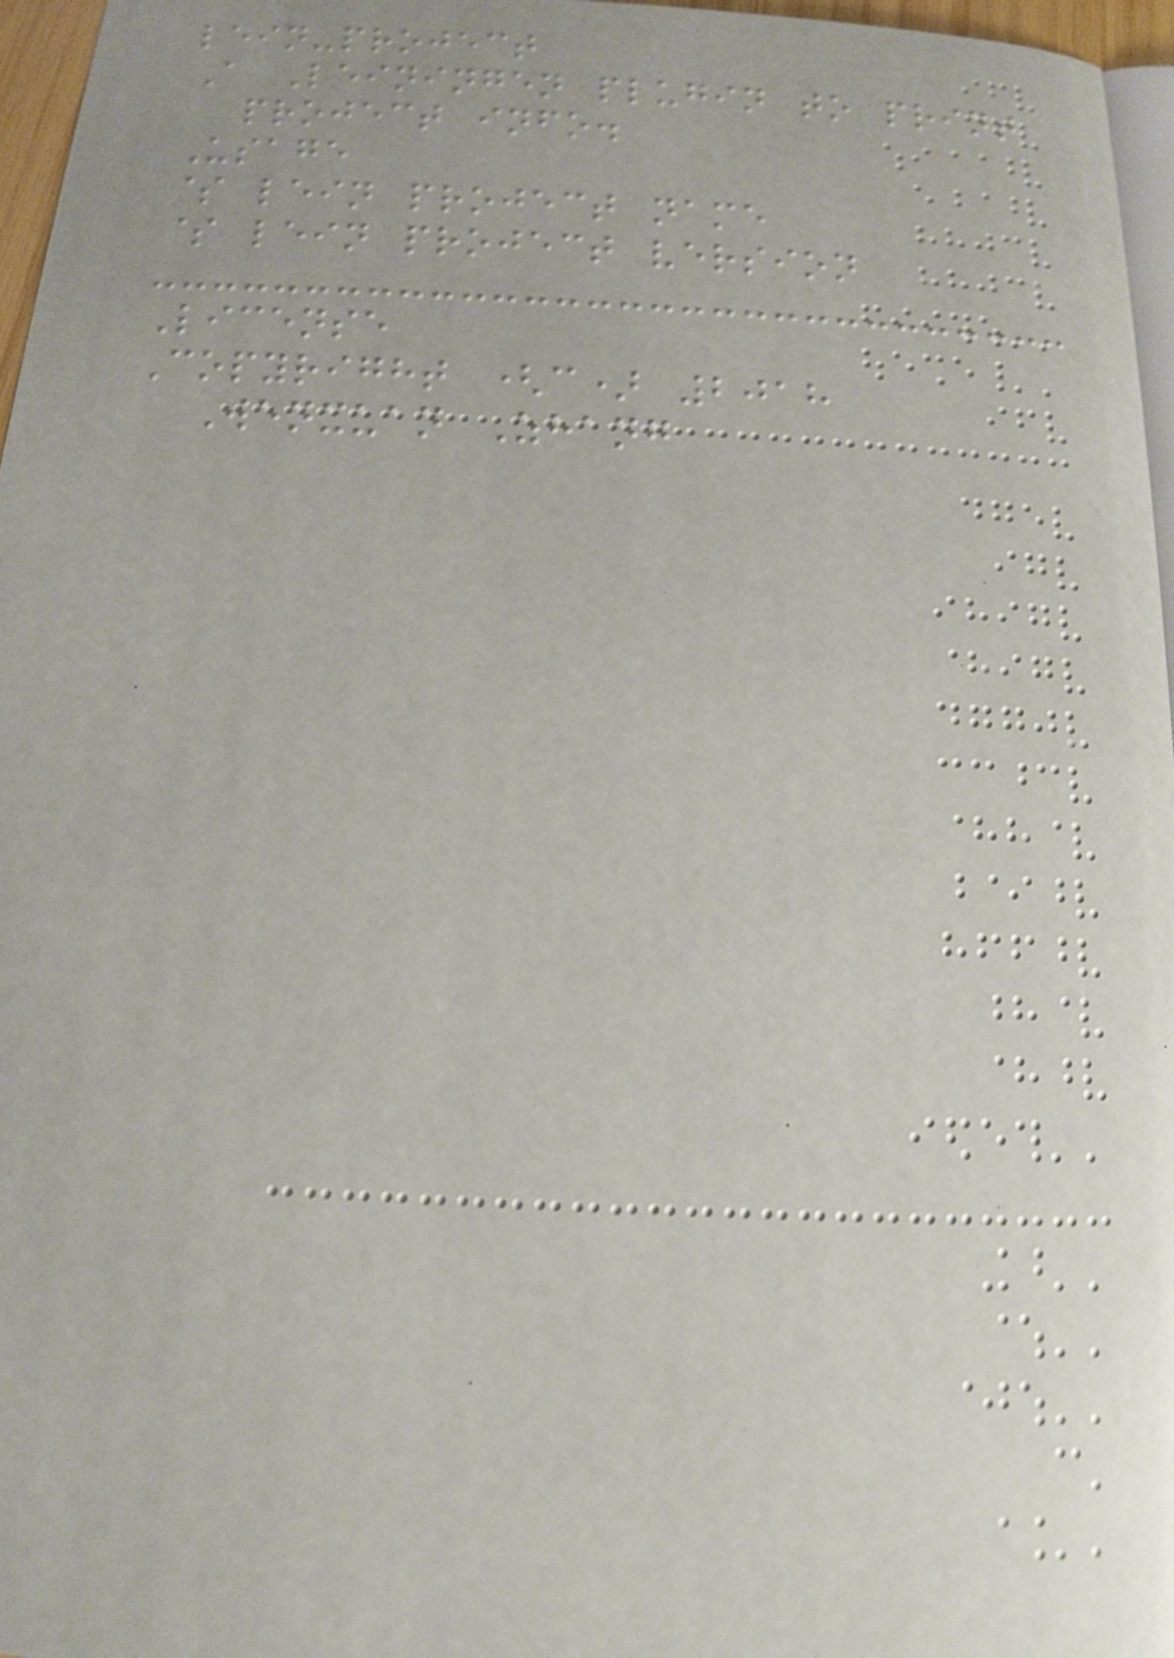lein-project
A Leiningen plugin to print
project info.
Usage
$ lein project name
$ lein project version
License
Copyright (c) 2018
Wenxuan Zhang
